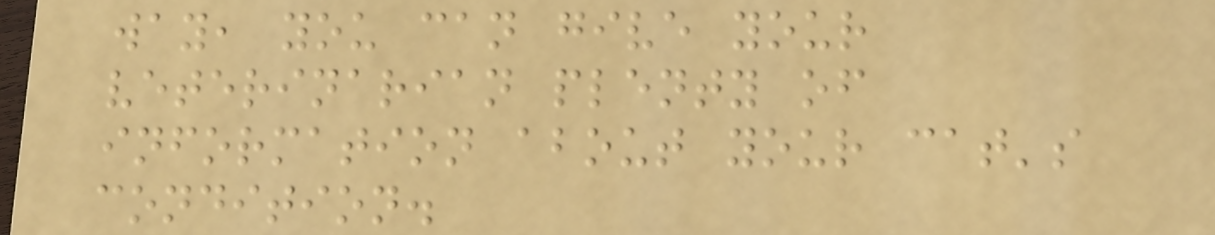way, you can give your
veterinarian plenty of
information about your cat's
condition.
